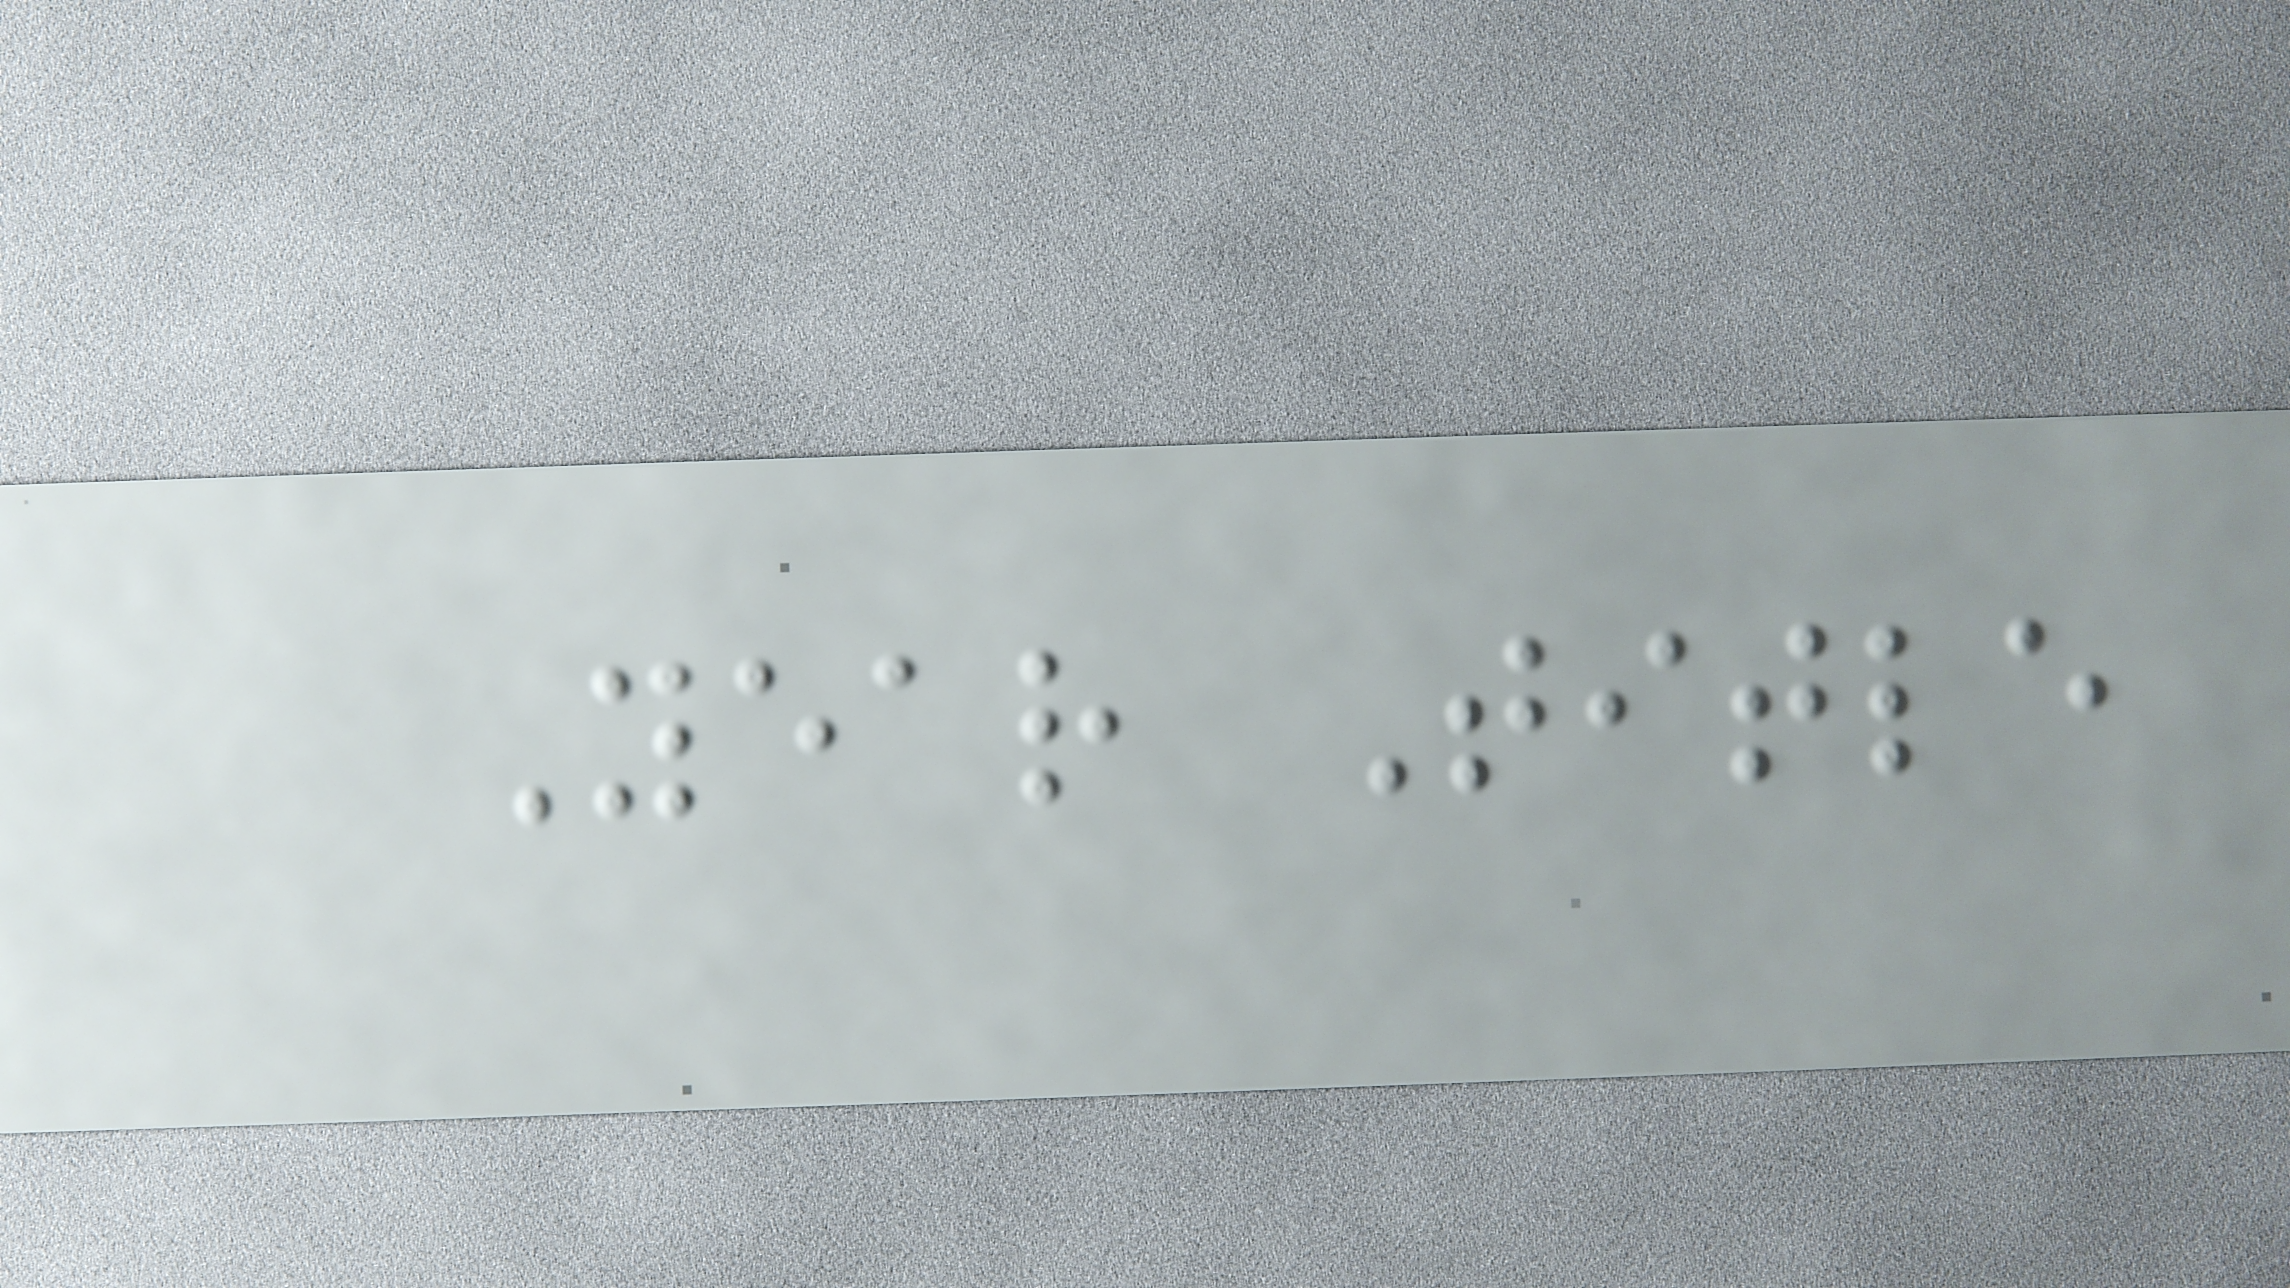Year Title
